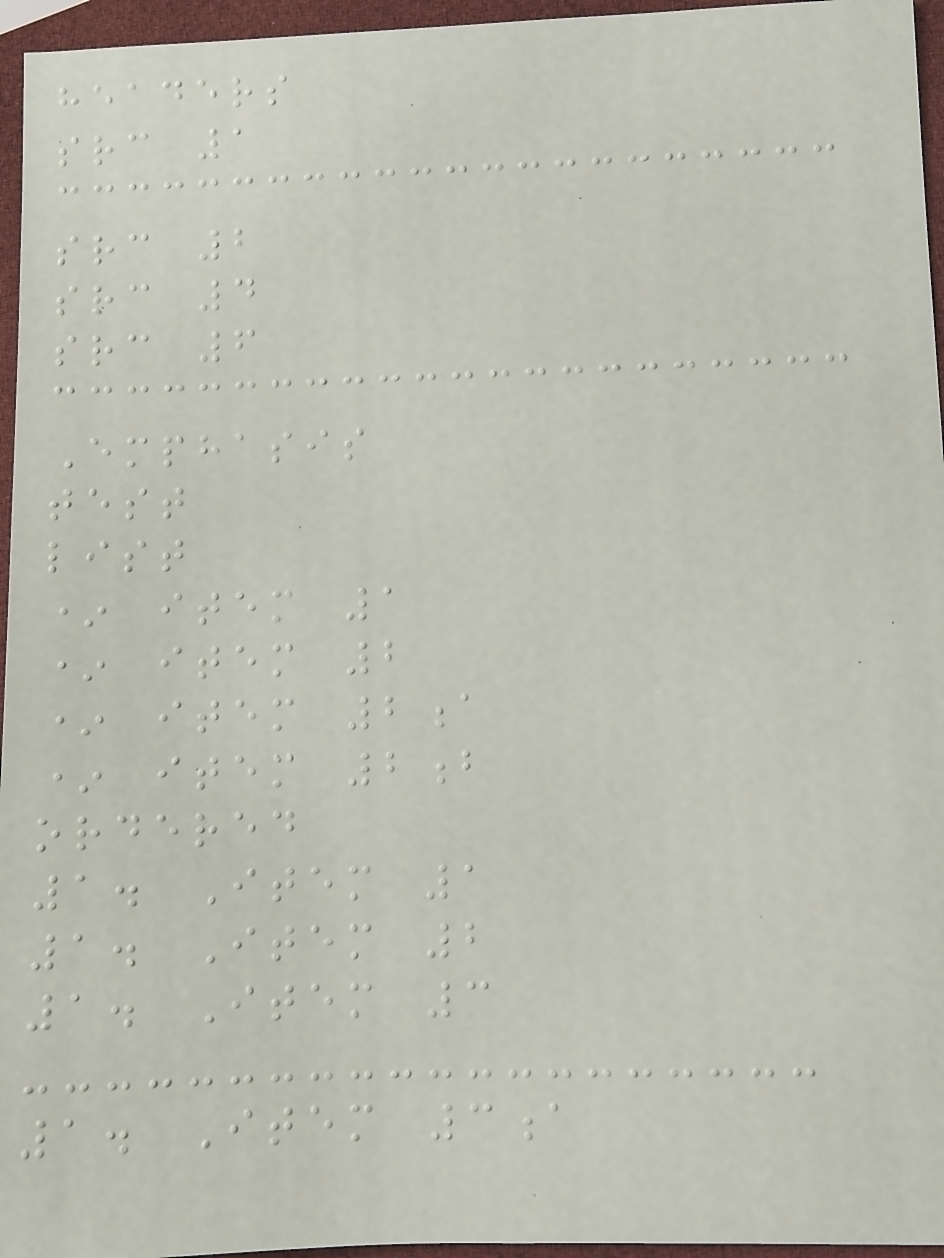headers
src 1
src 2
src 4
src 6
Emphasis
test
list
* item 1
* item 2
* item 2a
* item 2b
ordered
1. Item 1
1. Item 2
1. Item 3
1. Item 3a
